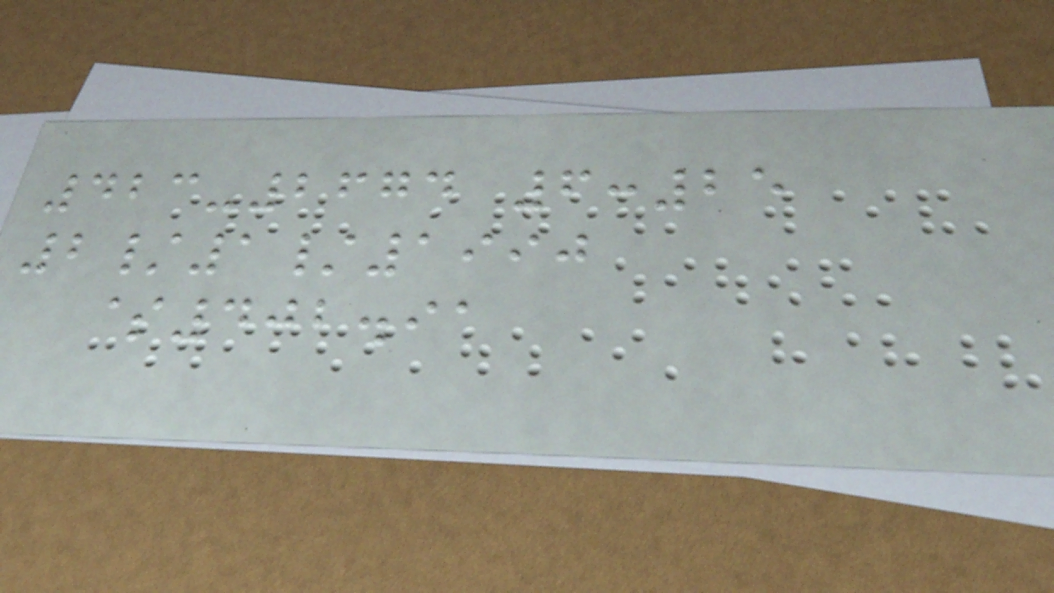423-2674 6:25
2/1/1990
$402.91
